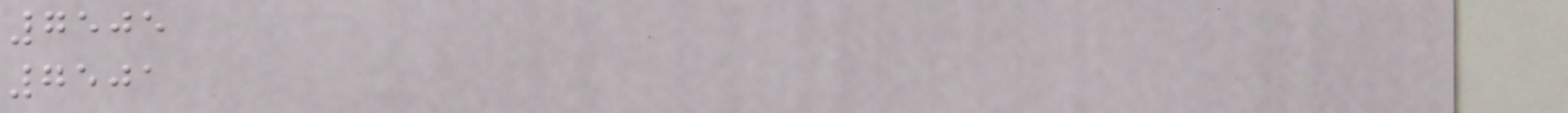7505
7501
